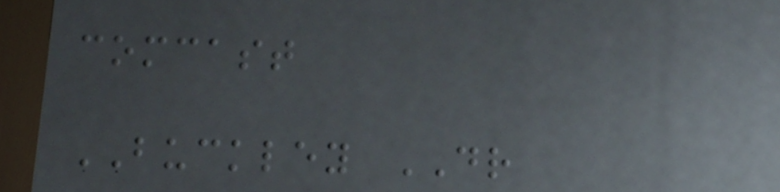comcast
BUCKLEY DR
